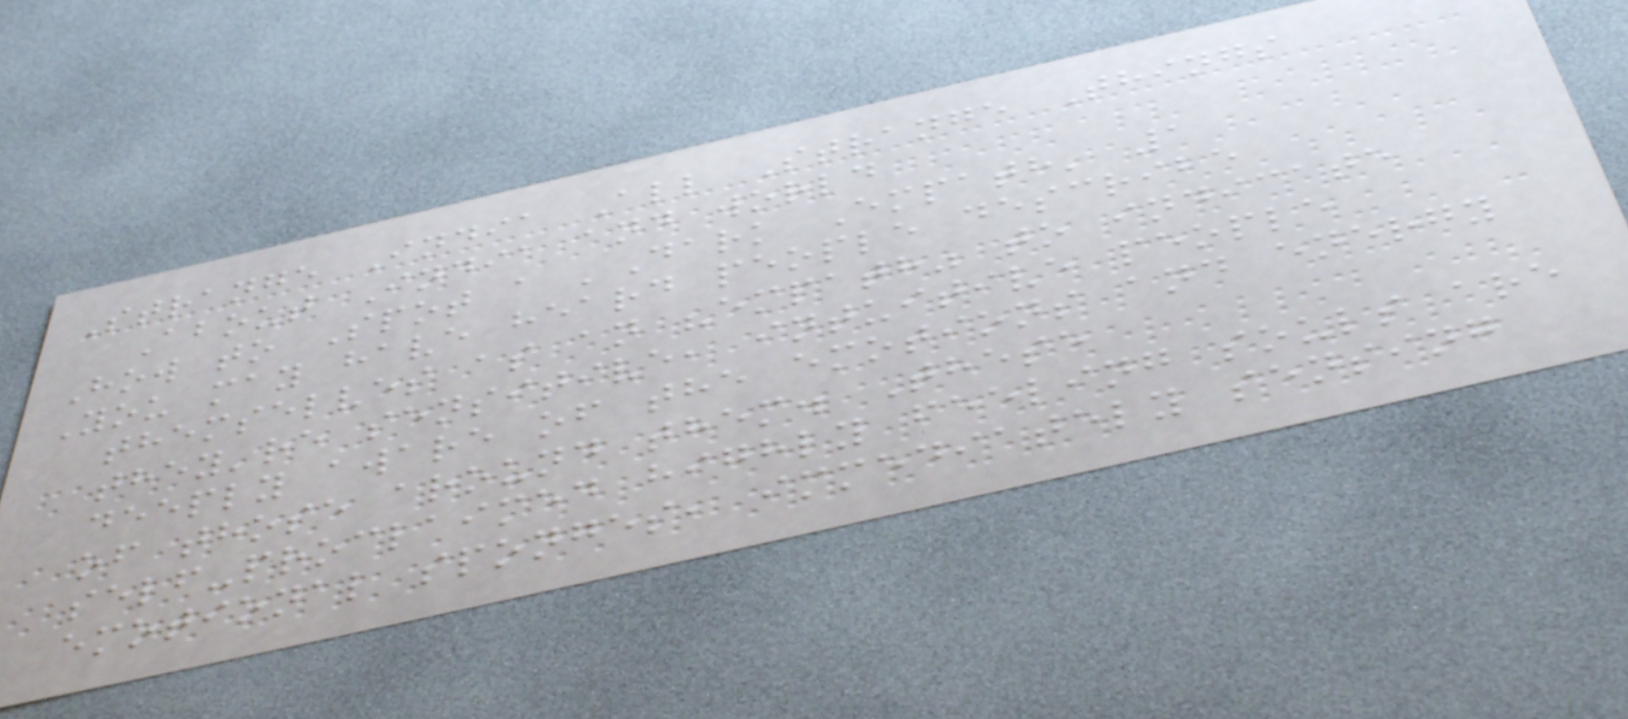Strange India All Strange Things
About India and world
How to Spot a 'Dark Empath' 1
You may have heard people describe
themselves as an "empath" to indicate
they're sensitive, intuitive people
deeply aware of the emotions and energy
of those around them. These
self-proclaimed highly feeling souls are
emotional sponges, immediately sensing
